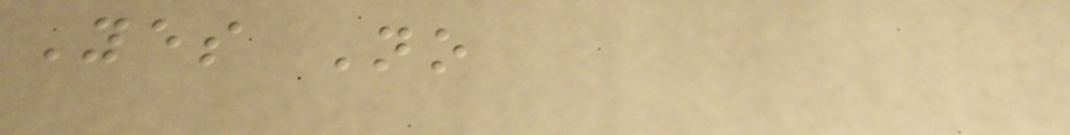Yes No
